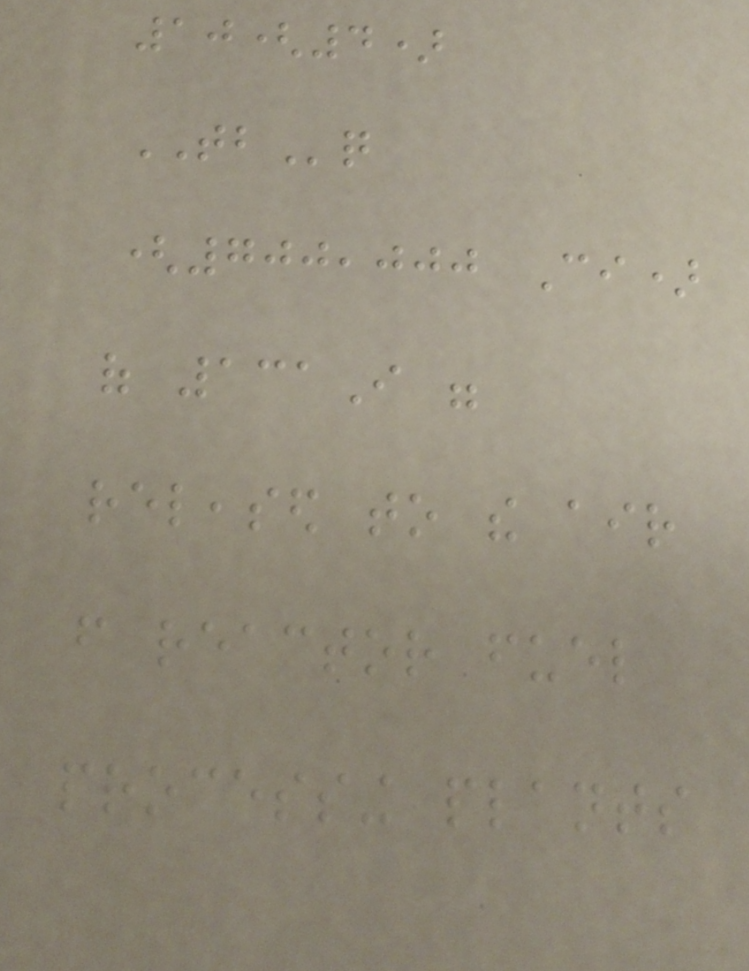10(4)
TBq
(700,000 Ci)
of 131I were
released to the air
from reactor fuel
processing plants
